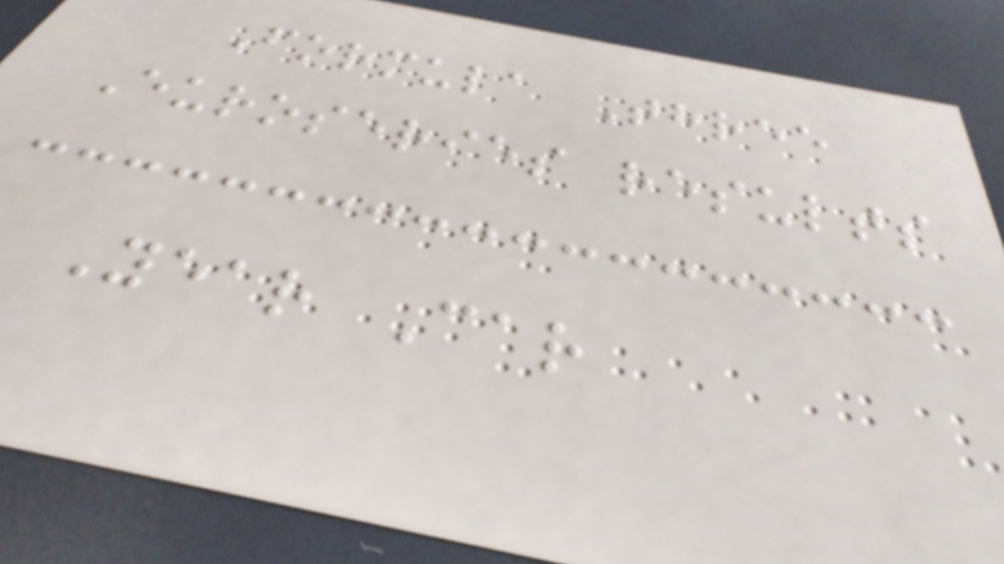Formula Three
Euroseries results
Year Car
